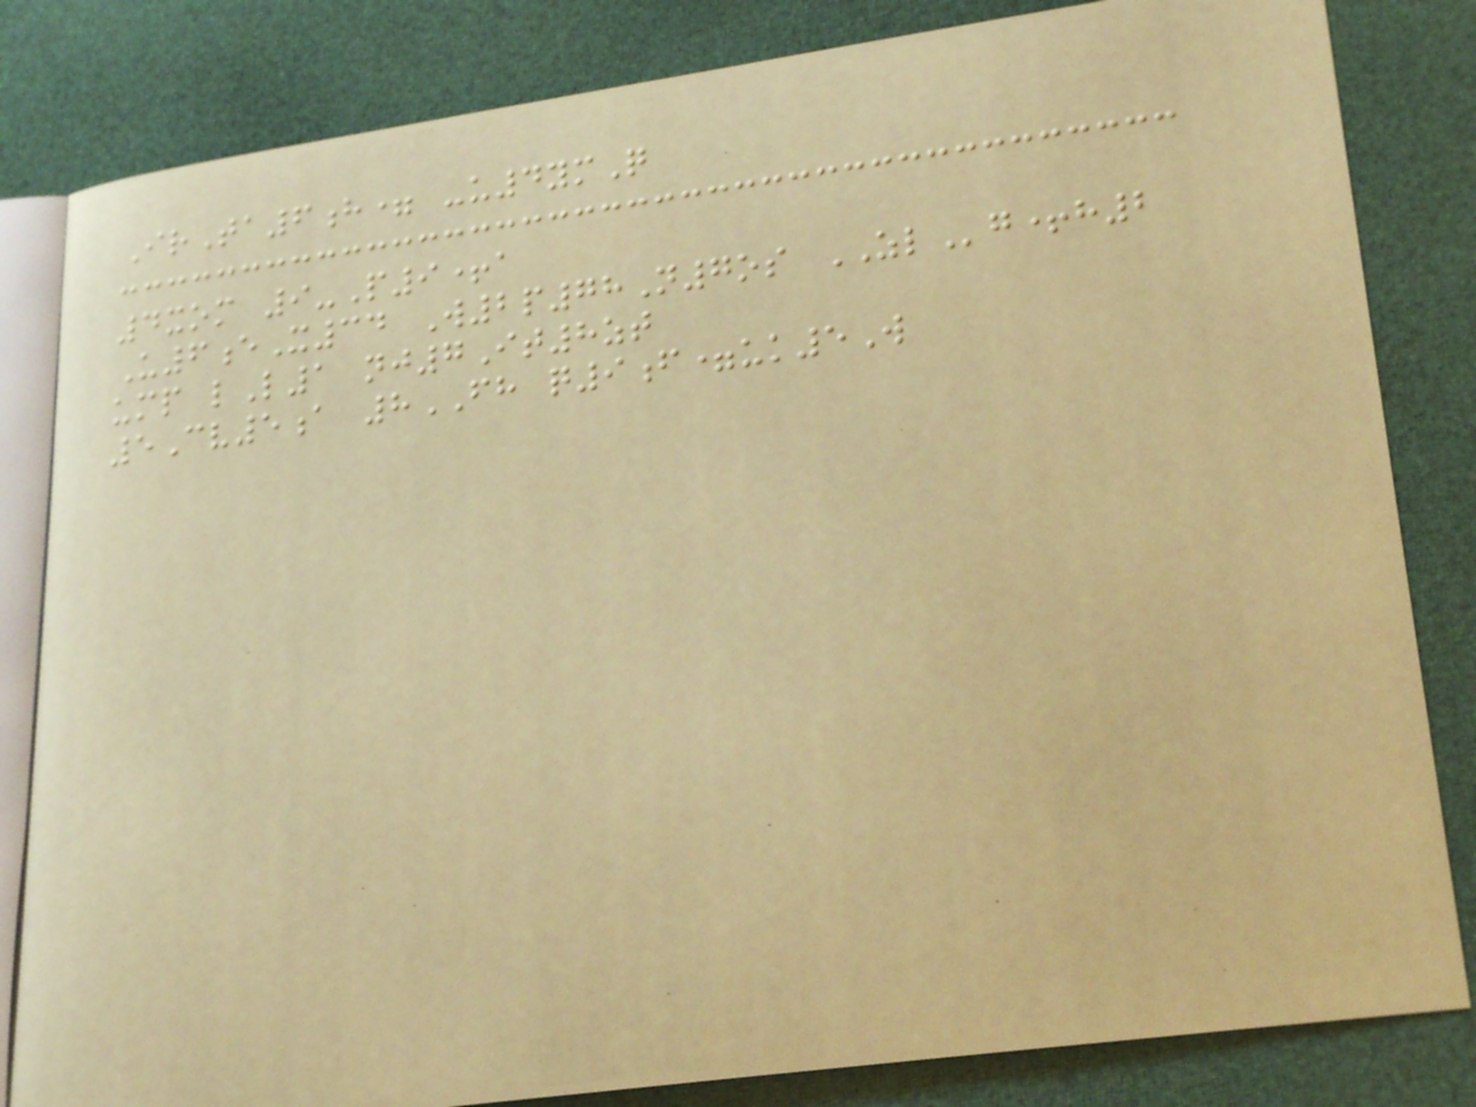IrTa6h= -u4ymQ
4xom 9-P9+a
U6eX34 W2p78N7os ZLg+h2
ump lL1 nj7It8zt
5Cv5a 8FH q9f=uk5W
